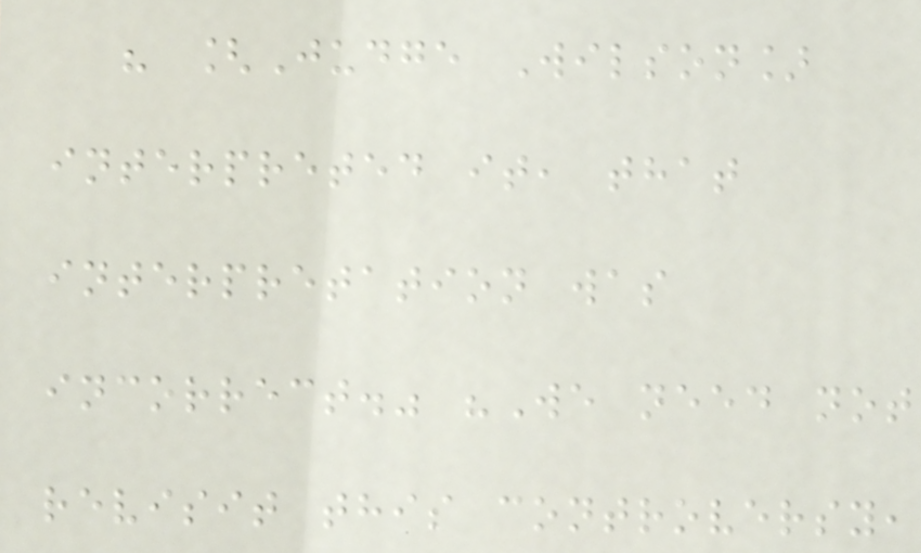" [Judge Wilson]
interpreted it, that
interpretation was
incorrect." "We need not
revisit this controversy,
